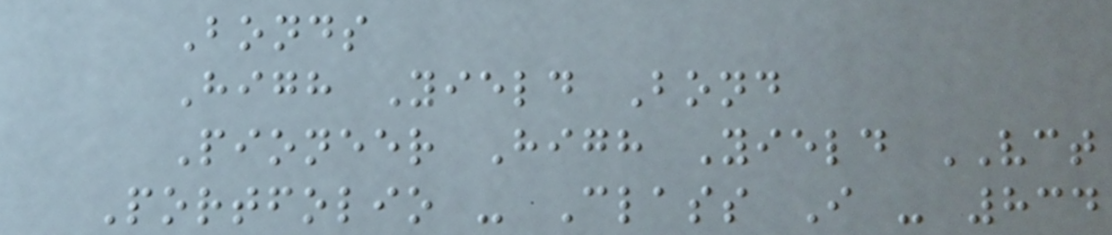Bonds
High Yield Bond
Pioneer High Yield VCT
Portfolio - Class I - 834
